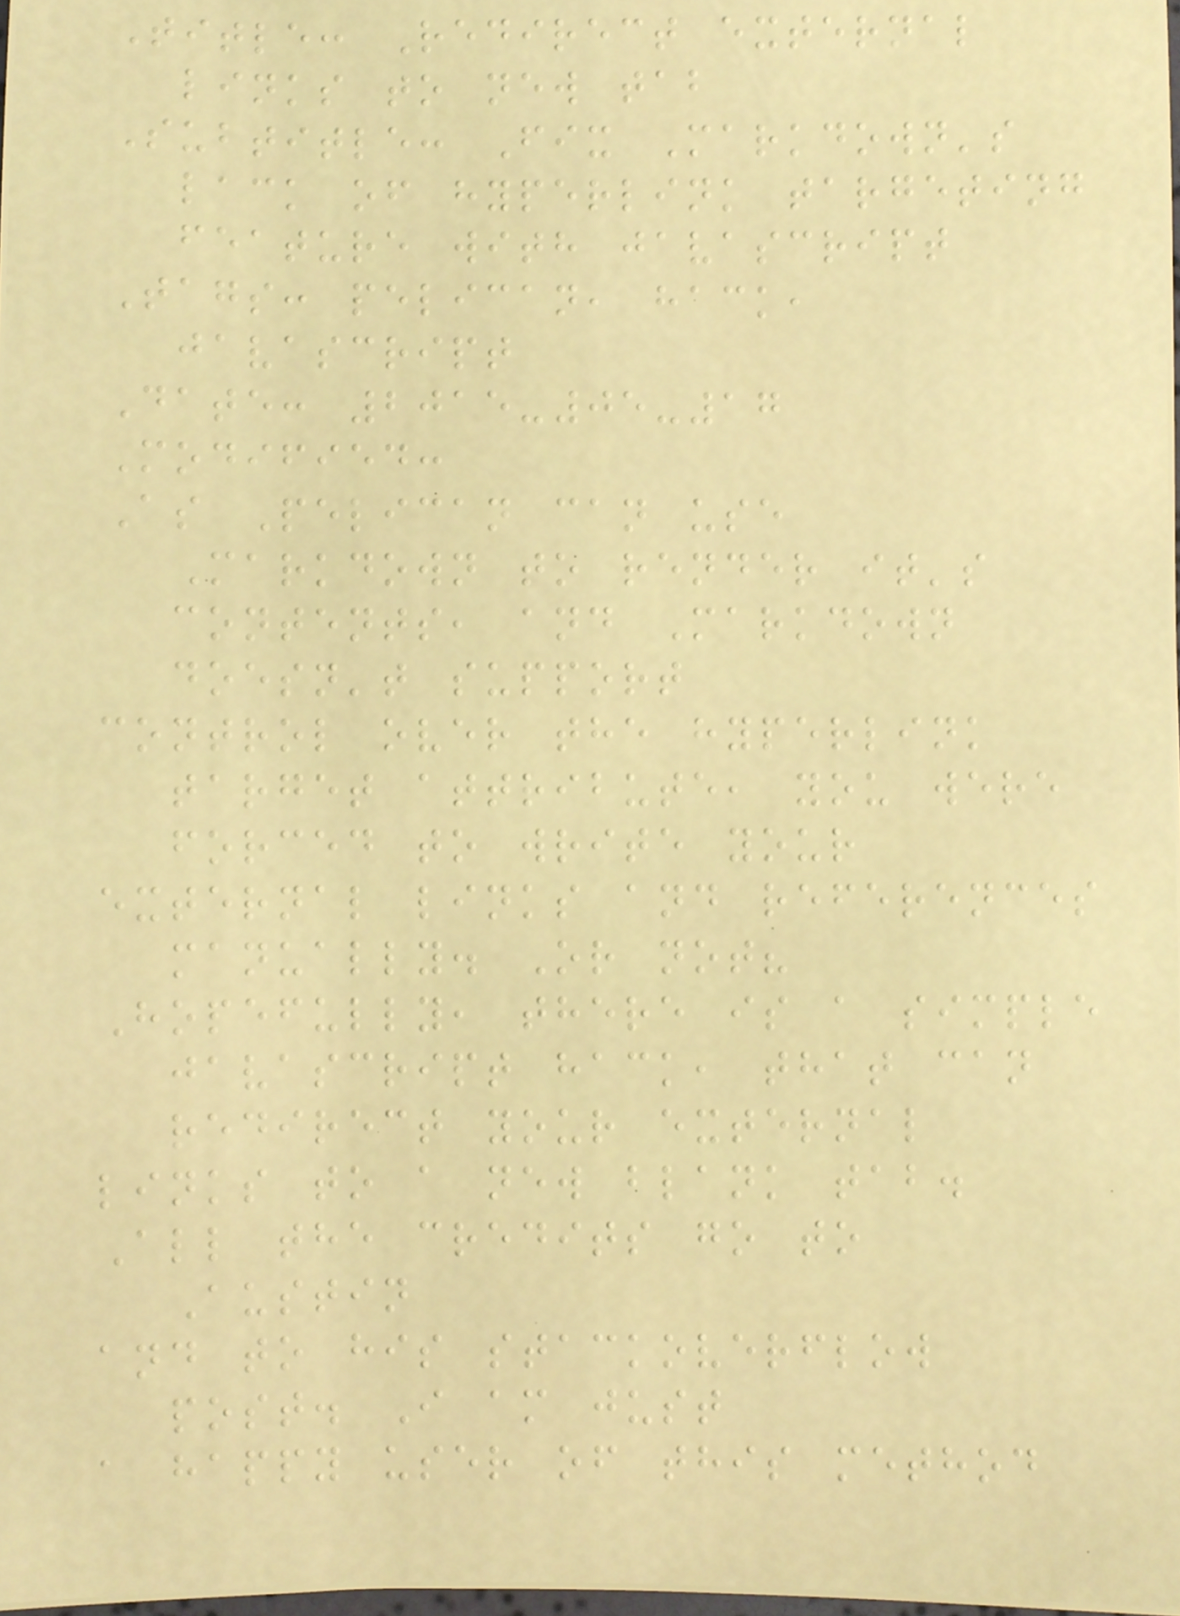Title: Redirect external
links to new tab
Subtitle: Fix Markdown's
lack of hyperlink targeting
feature with javascript
Tags: pelican, hack,
javascript
Date: 2015-05-17
Modified:
As Pelican can use
Markdown to render it's
contents, and Markdown
doesn't support
control over the hyperlink
target attribute, you were
forced to write your
external links and references
manually. Or not?
Hopefully, there is a simple
javascript hack, that can
redirect your external
links to a new blank tab.
All the credits go to
Austin
and to his stackoverflow
post. I am just
a happy user of this method
